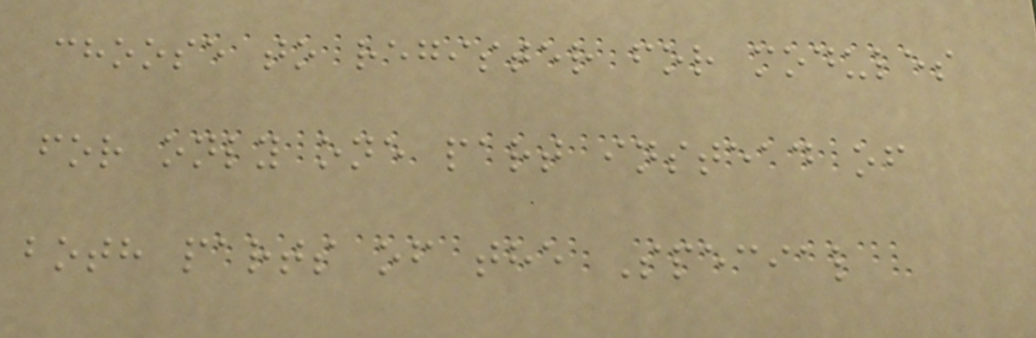choose to register for modules
for only one part instead of
both parts of the Special
